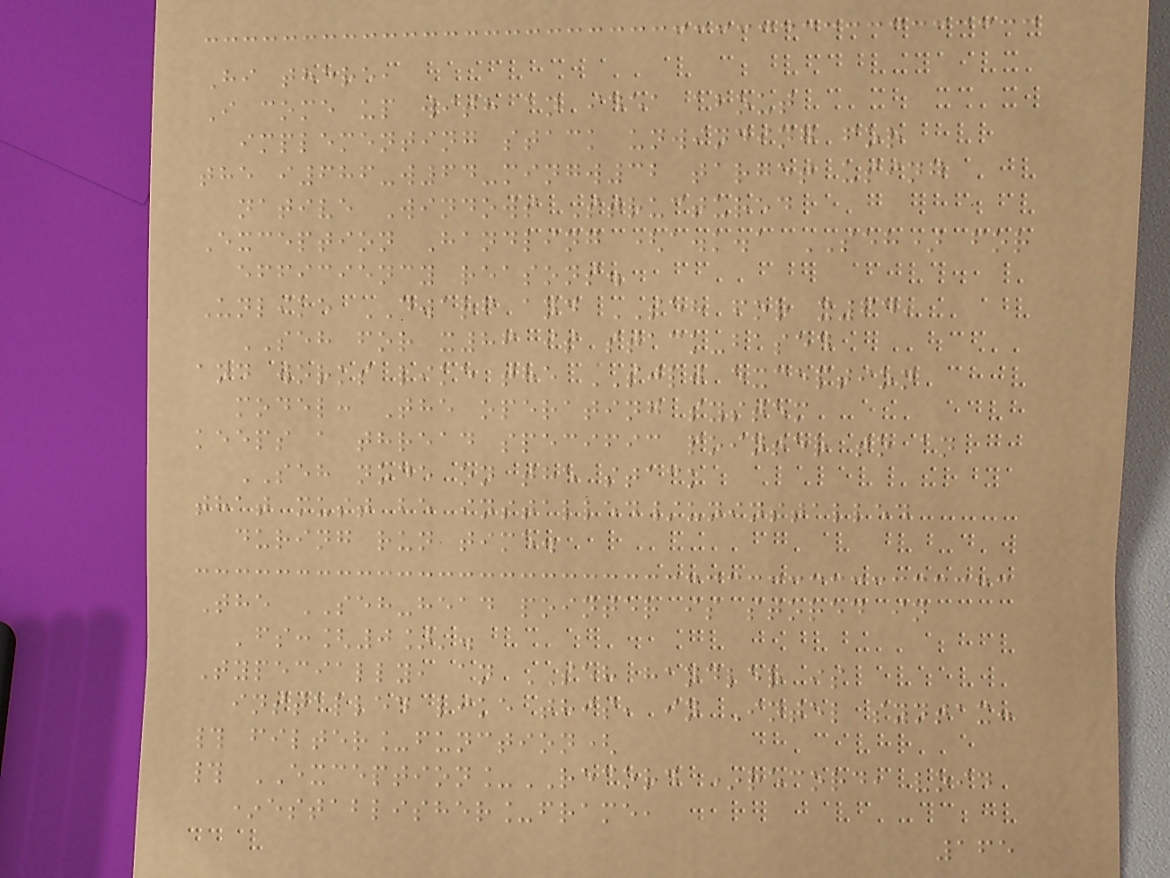Hi there,
I come up with an idea about
implementing stack unwinding for
the i686-w64-mingw32 target using
native Windows Structured
Exception Handling (a.k.a SEH) for
efficiency reasons.
Unlike DWARF and SEH for x64,
SEH for x86 is stack-based
and works like the SJLJ exception
model: The operating system
keeps a thread specific pointer to an
SEH node on the stack
that must be installed/uninstalled
during run time.
The SEH-head pointer is stored in
'fs:[0]'.
Typecially, an SEH handler is
installed like this, in Intel syntax:
# filter_function(
# EXCEPTION_RECORD *record, void
*establisher_frame,
165
